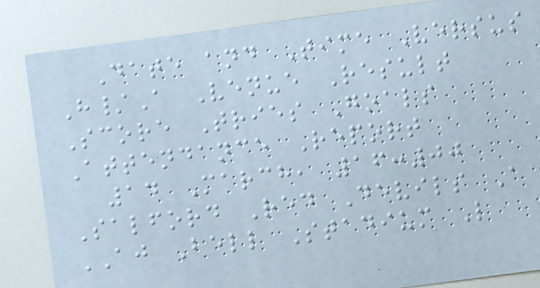Date and Time Versus
H/A Venue Result
Score Tries Goals
Attendance Report
14 March, 16:00
Salford Red Devils A
AJ Bell Stadium L
